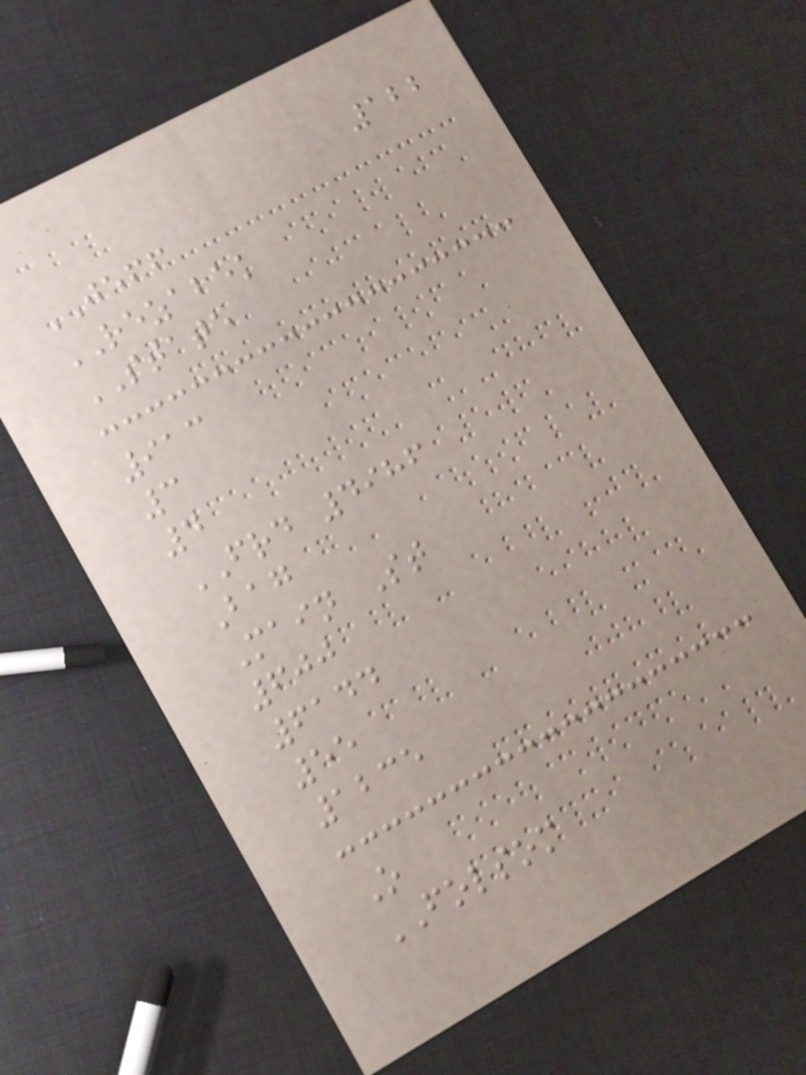122
JEFF
REZABEK
STATE
913
3
4
FRD 4986
Bag
Main St
600
6144
55
1235
O
FOLSOM
